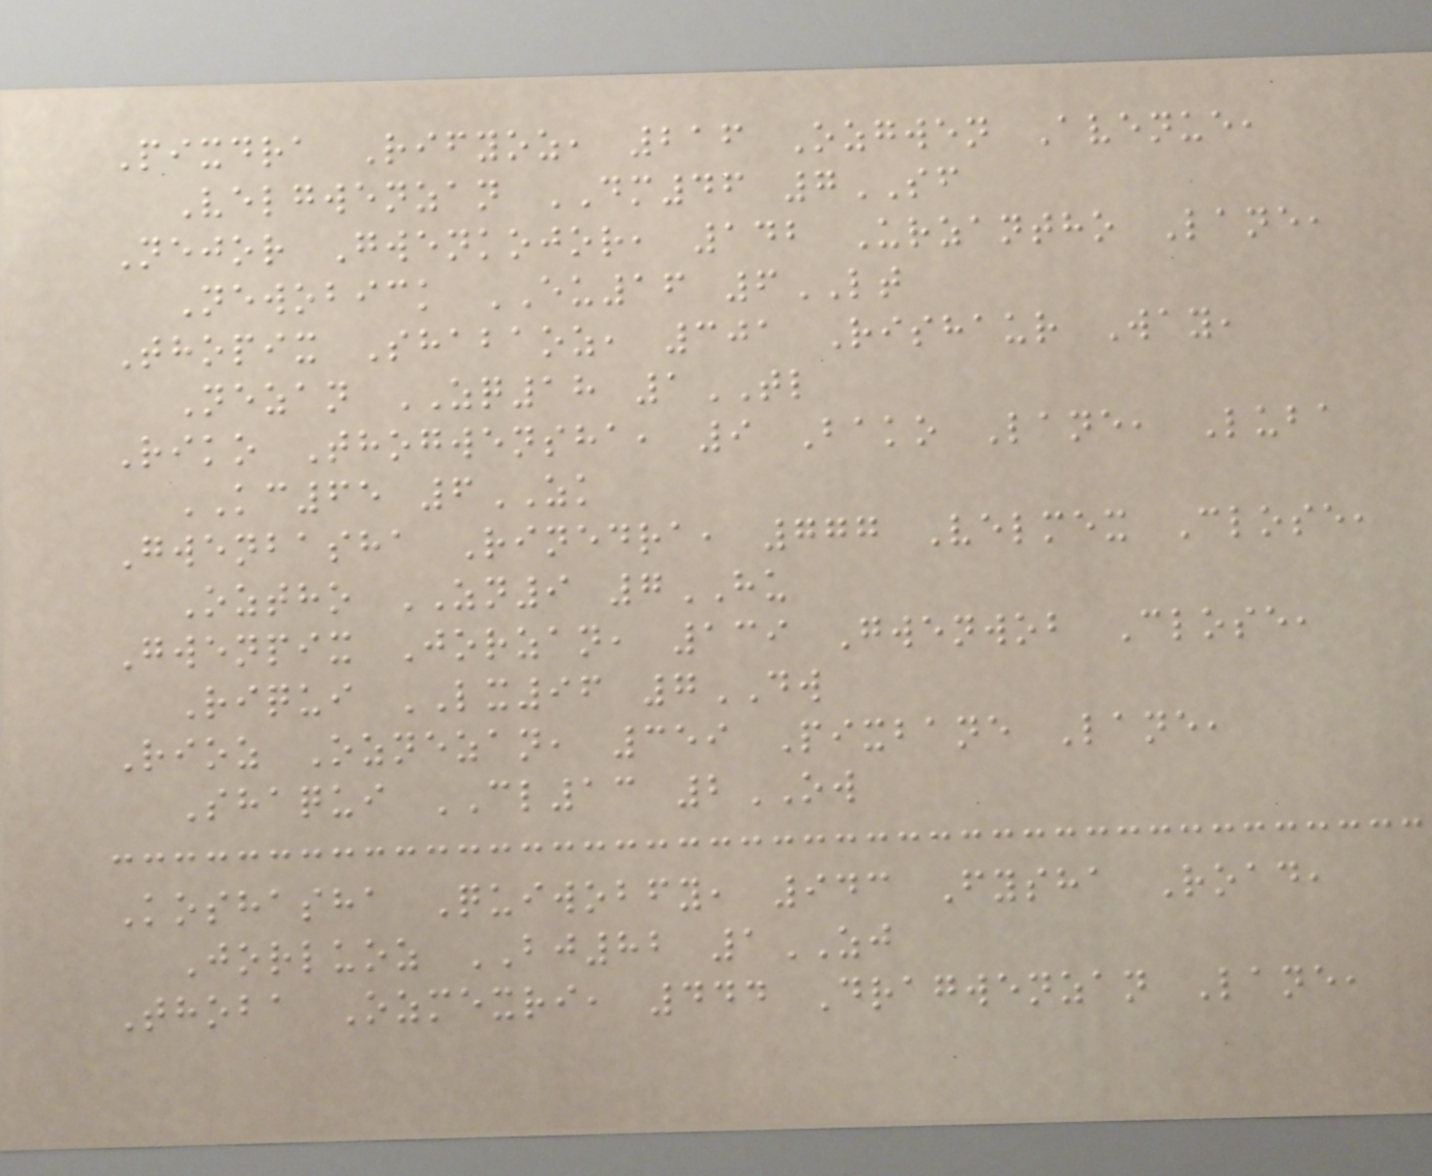Pixdra Rifyoz, 216 Ozgwen Avenue,
Velgwenzan DM46 7SF
Nejor Gwenkojor, 142 Urzantho Lane,
Newobick EU16 6LT
Thopix Shabaoz, 301 Rishaur Way,
Nezan ZQ18 1TL
Riko Thogwensha, 9 Bako Lane, Luba
KC65 6ZK
Gwenbasha Rinedra, 777 Velmex Close,
Oztho ZN9 7HU
Gwenpix Jorzan, 139 Gwenwob Close,
Riqui LX96 7DW
Rioz Oznezan, 359 Pixbane Lane,
Shaqui CL13 2OW
Koshasha Quiwobfy, 943 Fysha Road,
Jorluoz BJ82 1ZJ
Thoba Ozmexri, 444 Dragwenzan Lane,
